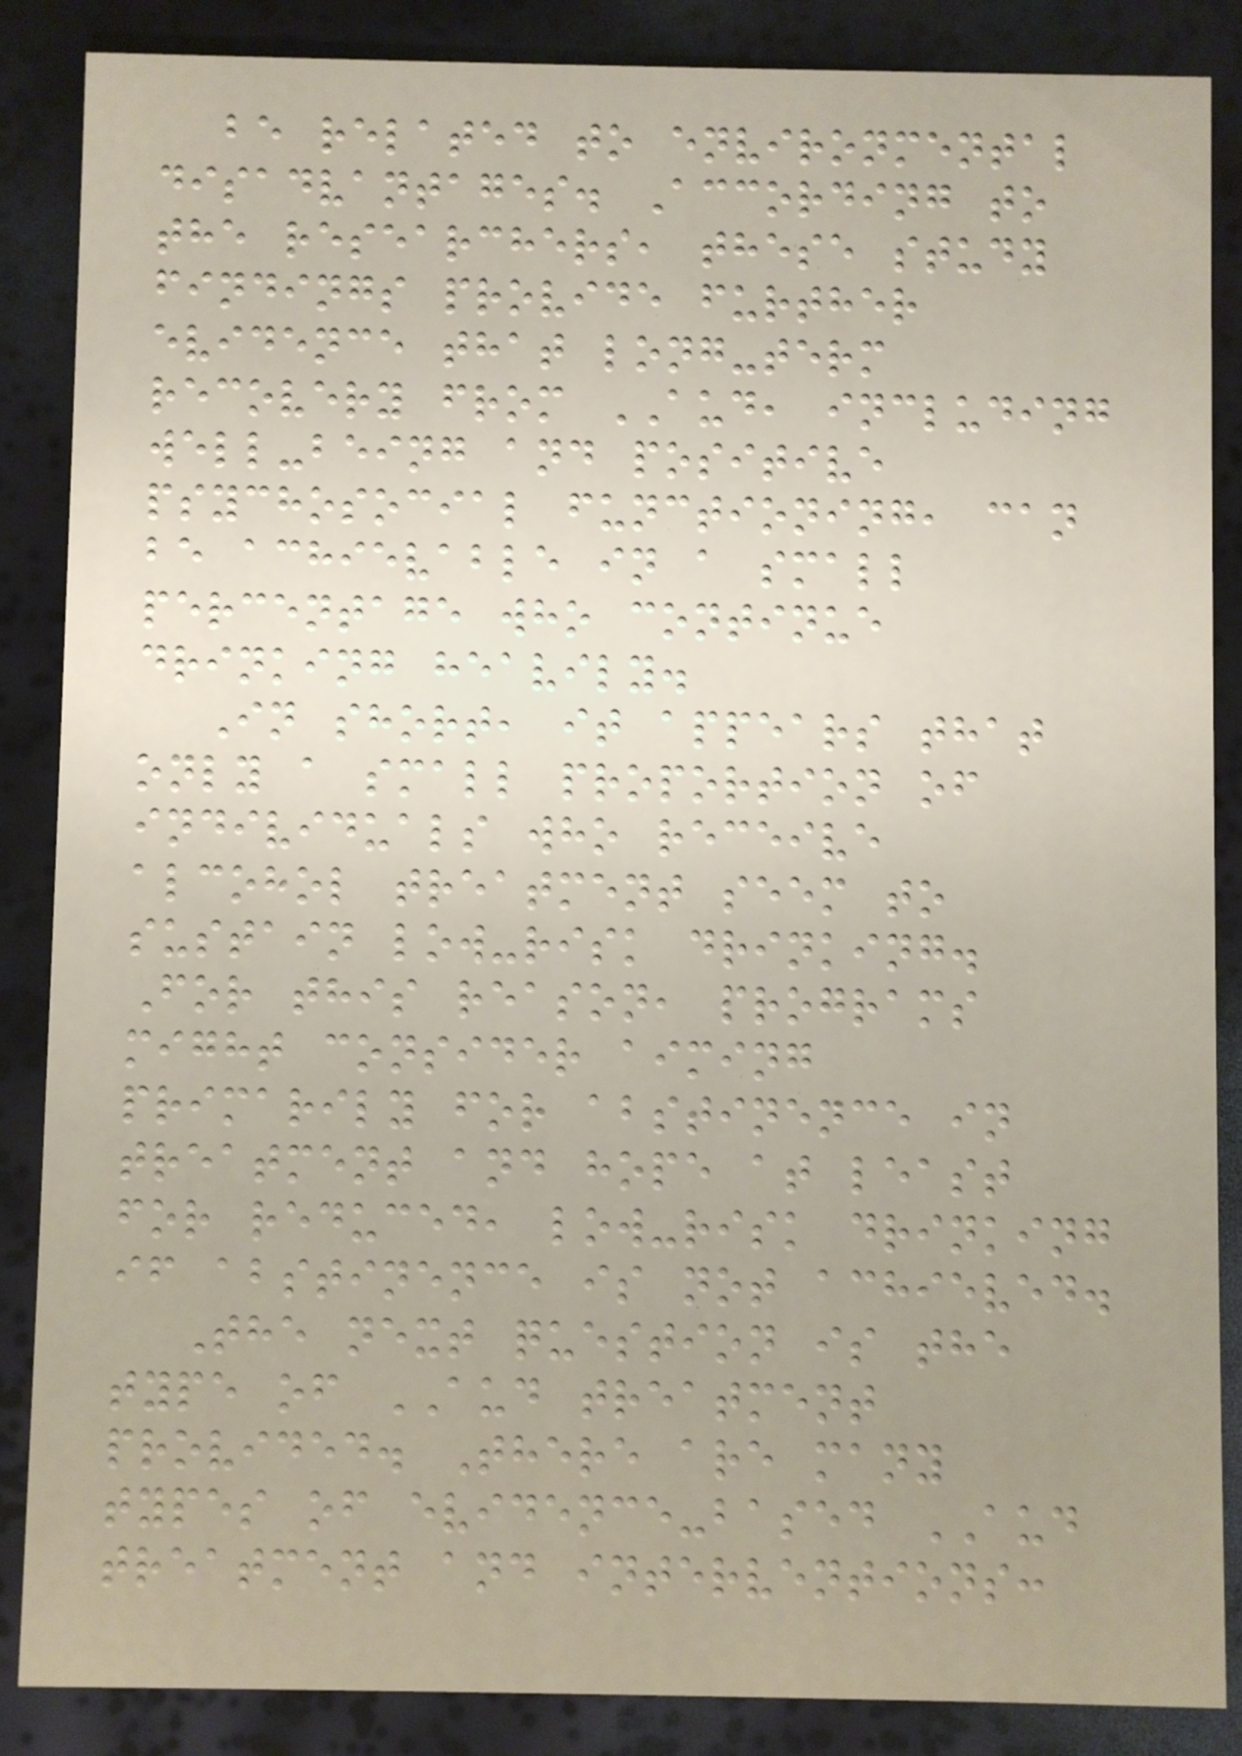be related to environmental
disadvantages. According to
the researchers, these study
findings provide further
evidence that long-term
recovery from AUD, including
well-being and positive
psychosocial functioning, can
be achievable in a small
percentage who continue
drinking heavily.
In short, it appears that
only a small proportion of
individuals who receive
alcohol treatment seem to
sustain low-risk drinking.
For this reason, programs
might consider aiming
primarily for abstinence in
treatment and hope at least
for reduced, low-risk drinking
if abstinence is not achieved.
The next question is the
type of AUD treatment
provided. There are many
types of evidence-based AUD
treatment and interventions:
